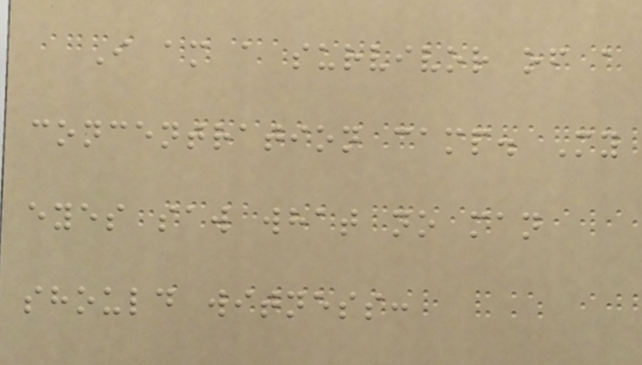I am a survivor of a
concentration camp. My
eyes saw what no man
should witness:
